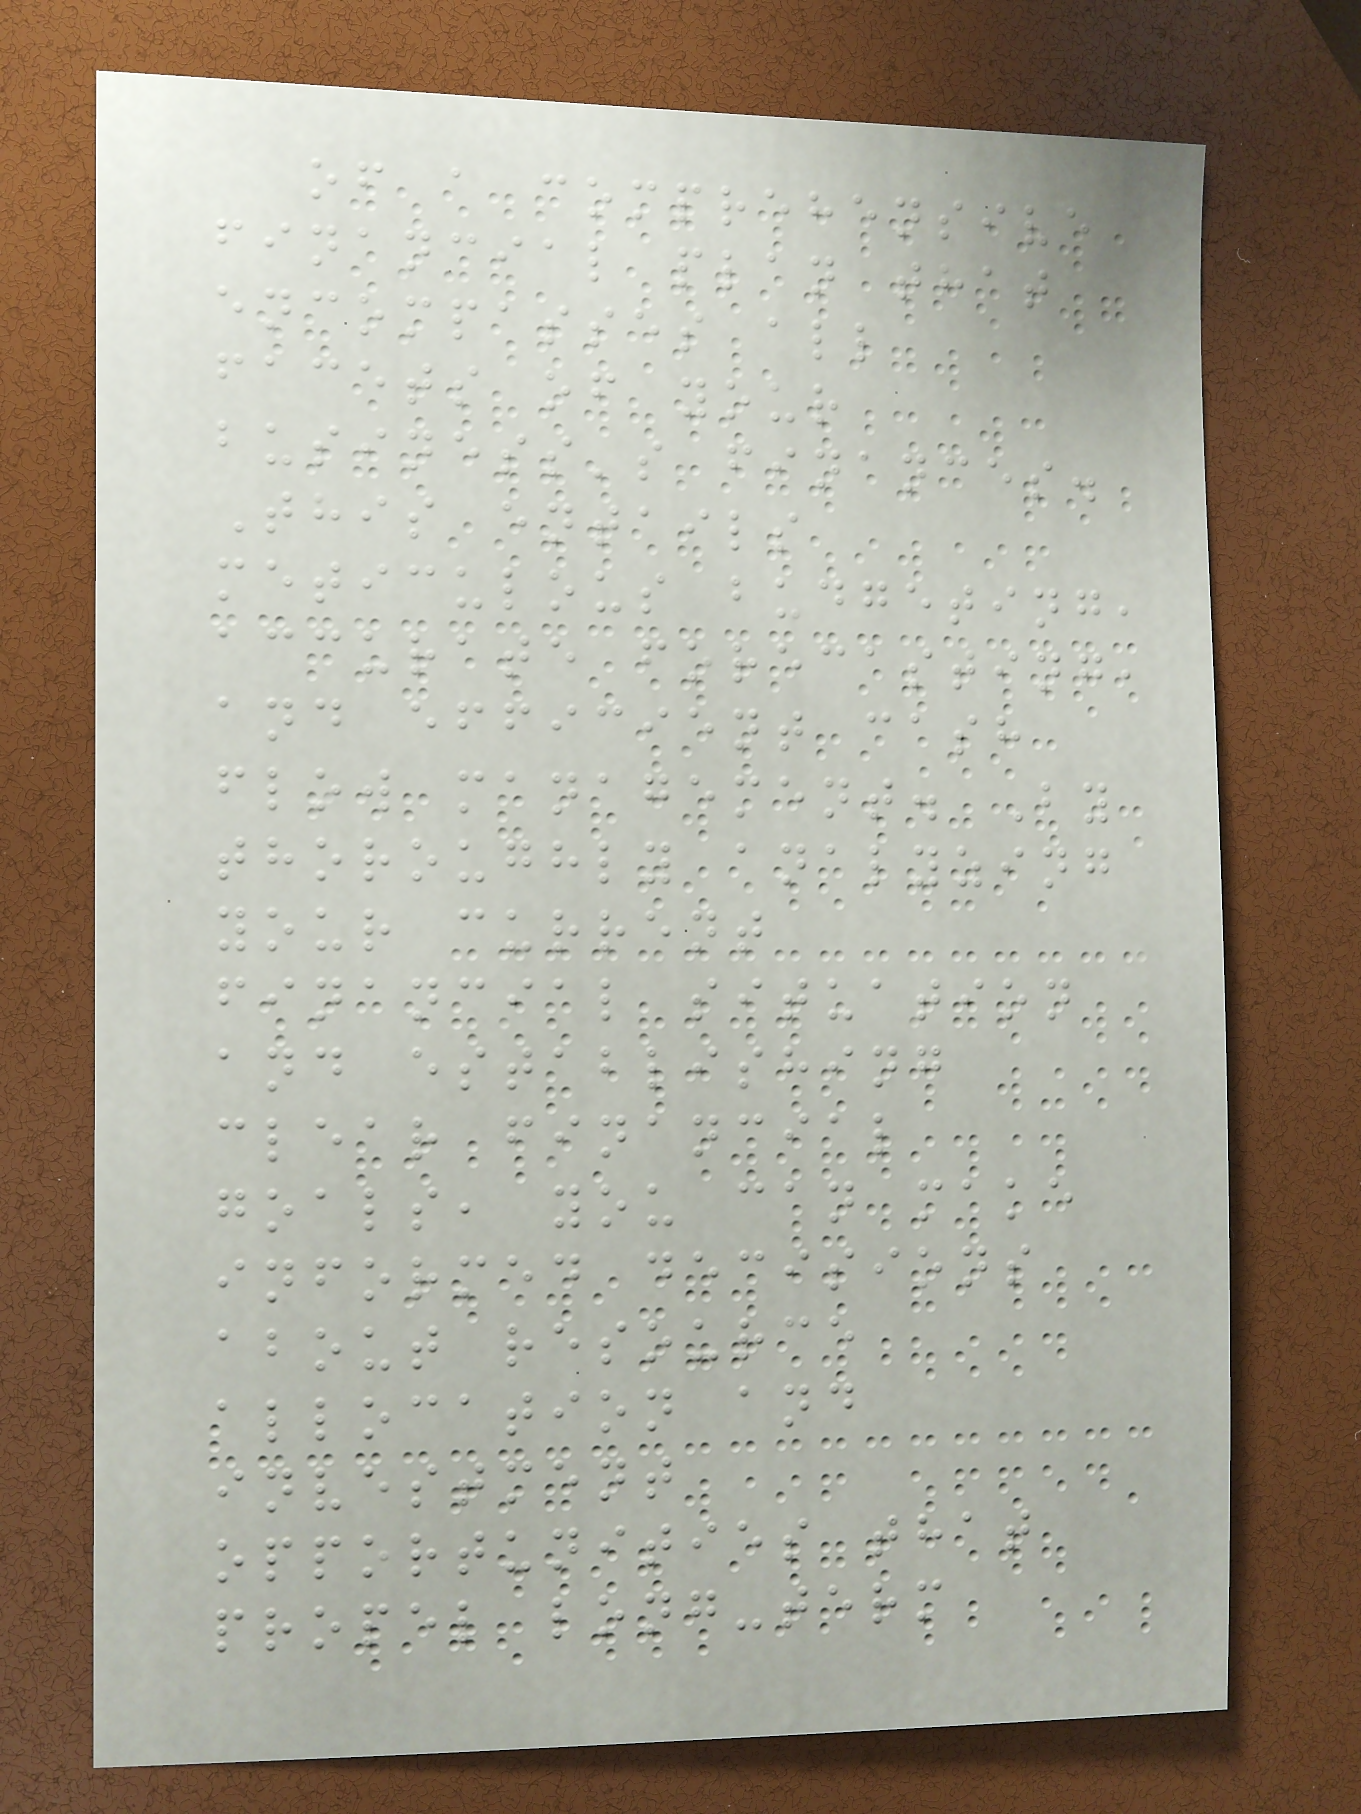of a comprehensive
financial plan that
encompasses all
facets of your
business's finances.
This entails
meticulous budgeting,
accurate forecasting,
and efficient cash
flow management. By
thoroughly analyzing
your current
financial situation
and establishing
clear financial
goals, you can make
informed decisions
about resource
allocation and
investment
opportunities that
propel long-term
